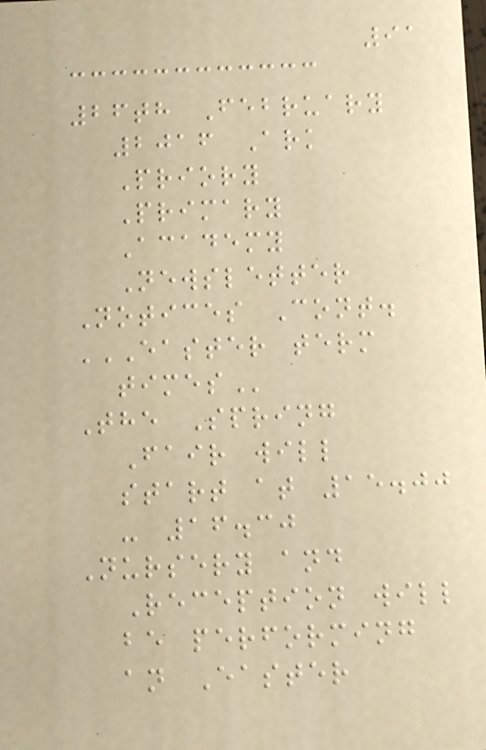91
26th February
2016 Ark
Priory
Primary
Academy
Newsletter
Notices Cont.
EASTER TERM
TIMES
The Spring
Fair will
start at 15.00
- 16.30
Nursery and
Reception will
be performing
an Easter
